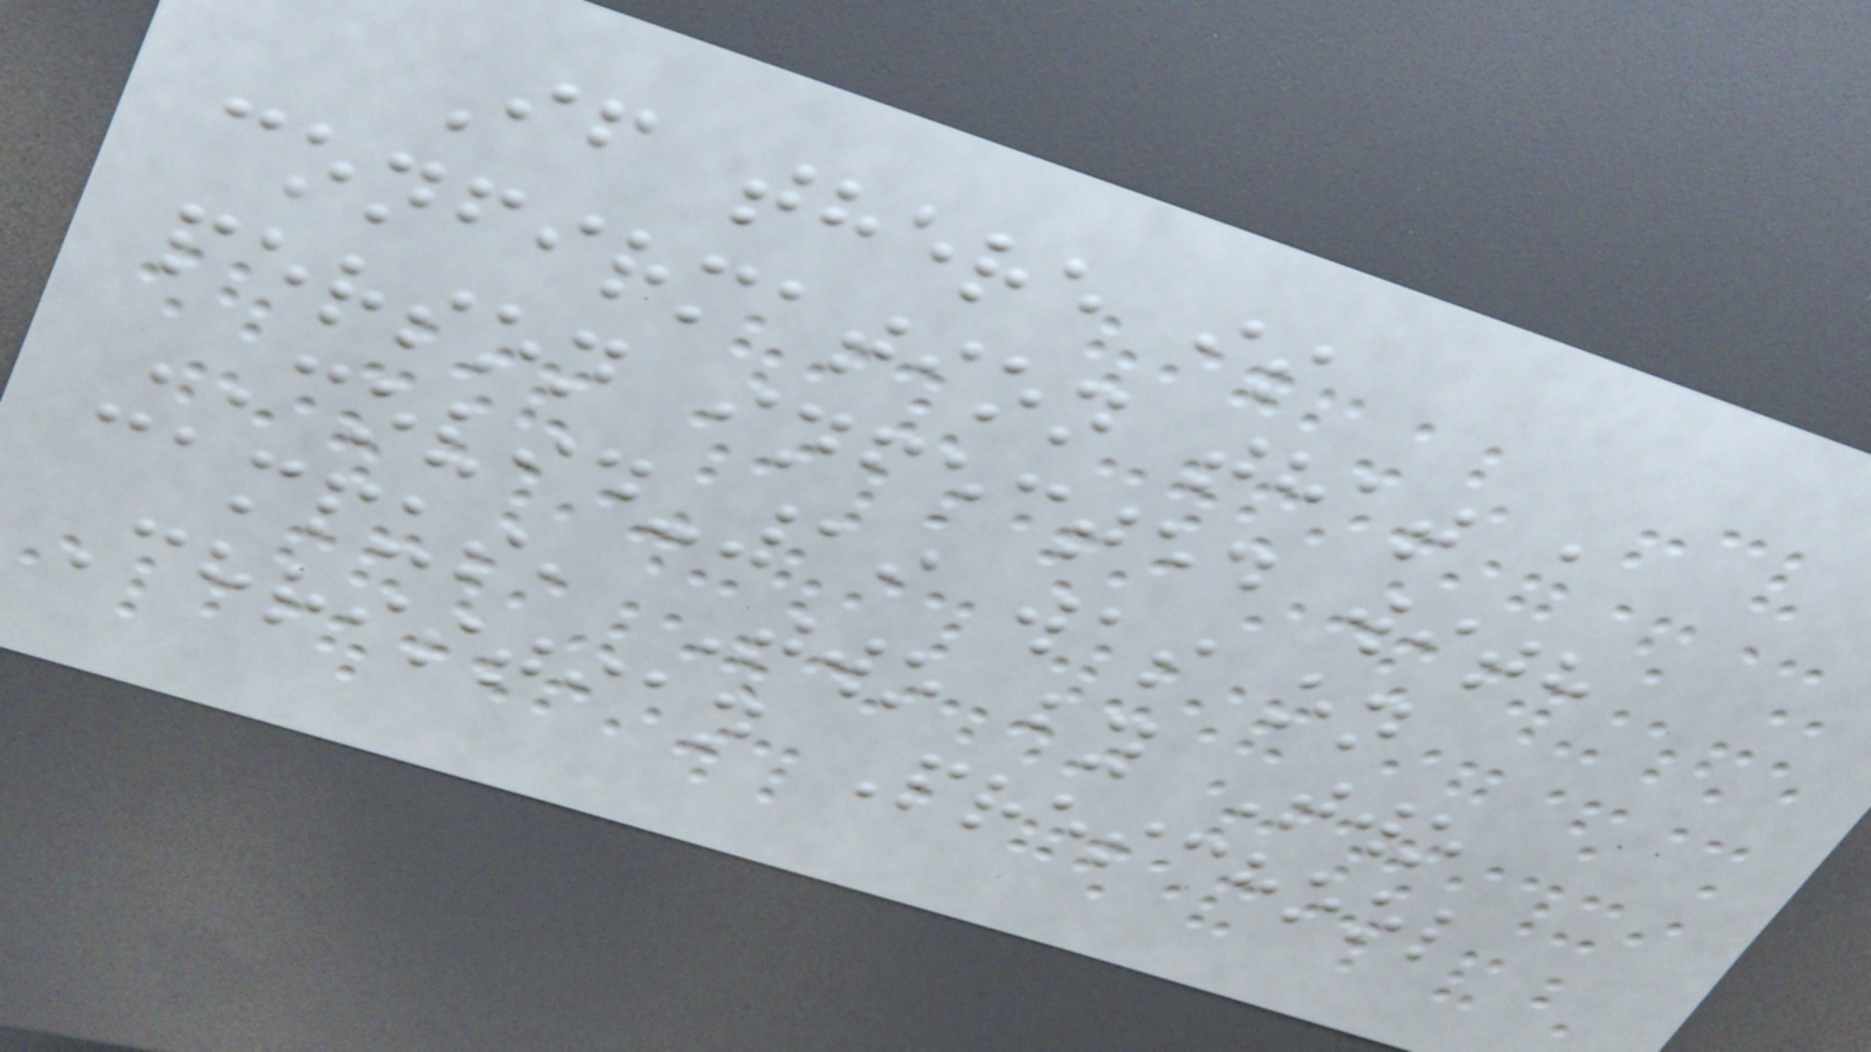If there is
confirmation that a
person infected with
COVID-19 was on
campus, Two by Two
Christian Preschool
